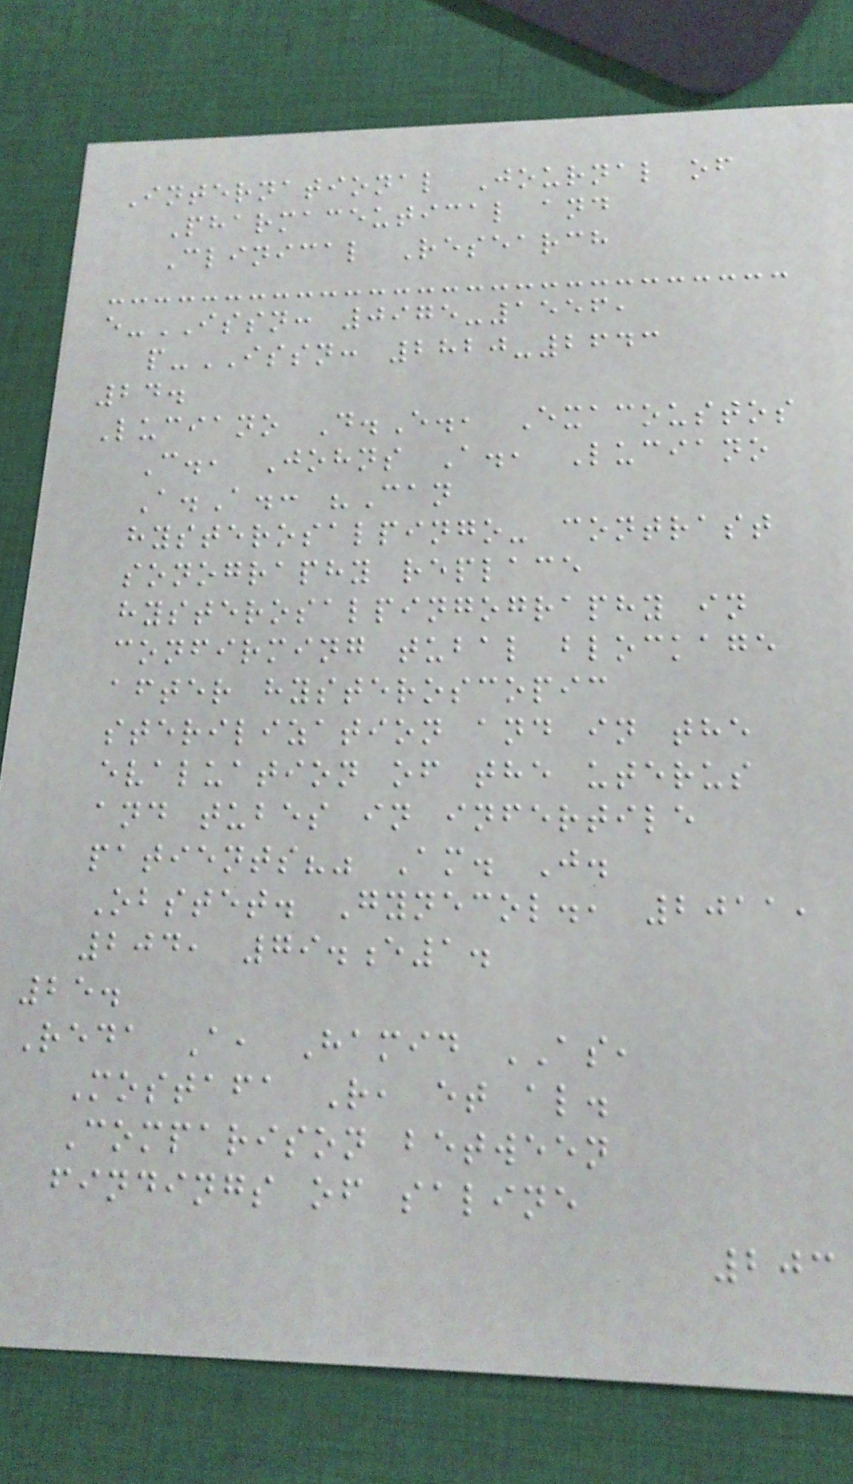International Journal of
Pharmaceutical and
Clinical Research
e-ISSN: 0975-1556,
p-ISSN: 2820-2643
24.
Luciano D.E., Exacoustos
C., Johns A., Luciano
A.A.: "Can
hysterosalpingo- contrast
sonography replace
hysterosalpingography in
confirming tubal blockage
after hysteroscopic
sterilization and in the
evaluation of the uterus
and tubes in infertile
patients?" Am. J.
Obstet. Gynecol., 2011,
204, 79.e1.
25.
Reda A, Hamid AS,
Mostafa R, et al.
Comparison between
findings of saline
203
